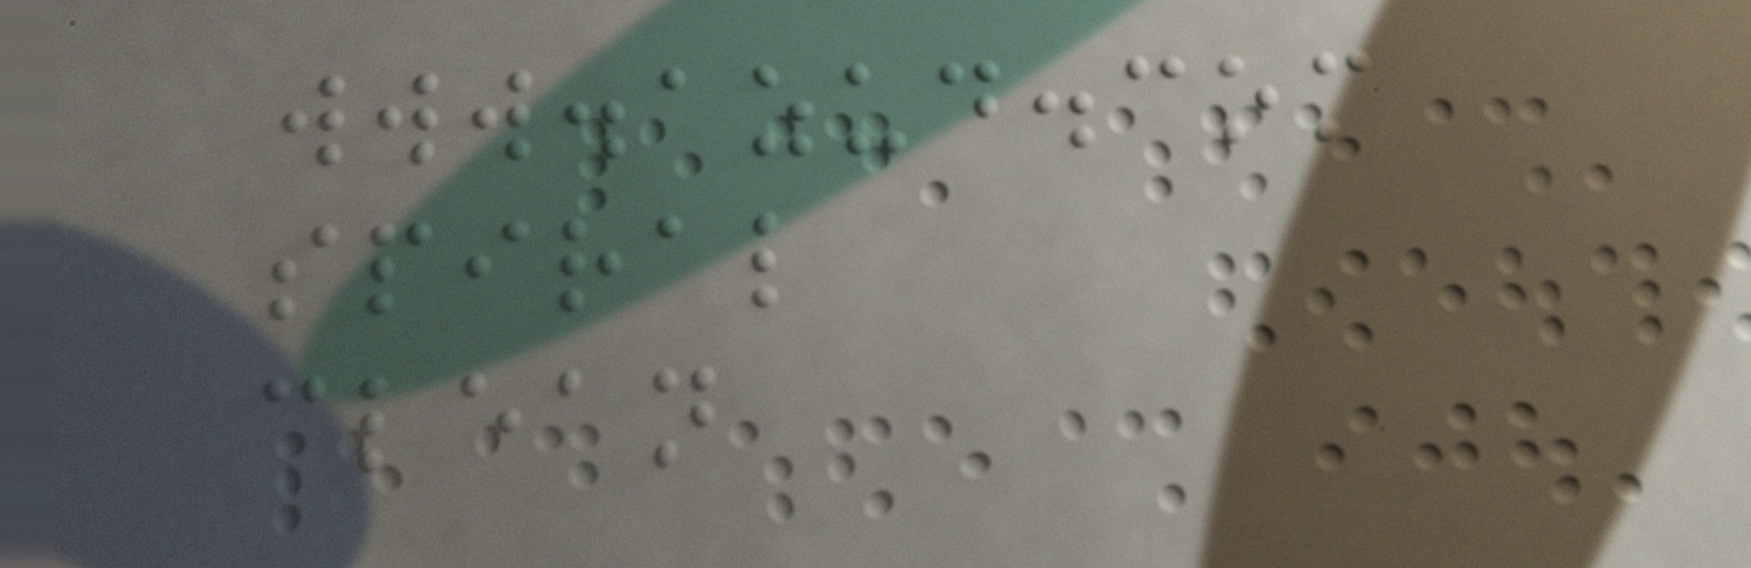www.azud.com
spiral
clean
